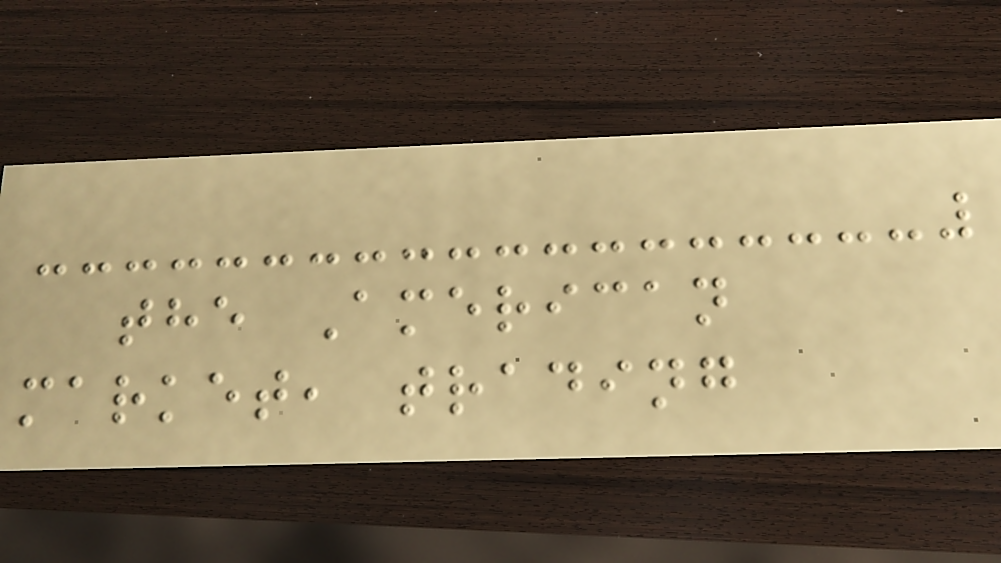the American
market, trading
